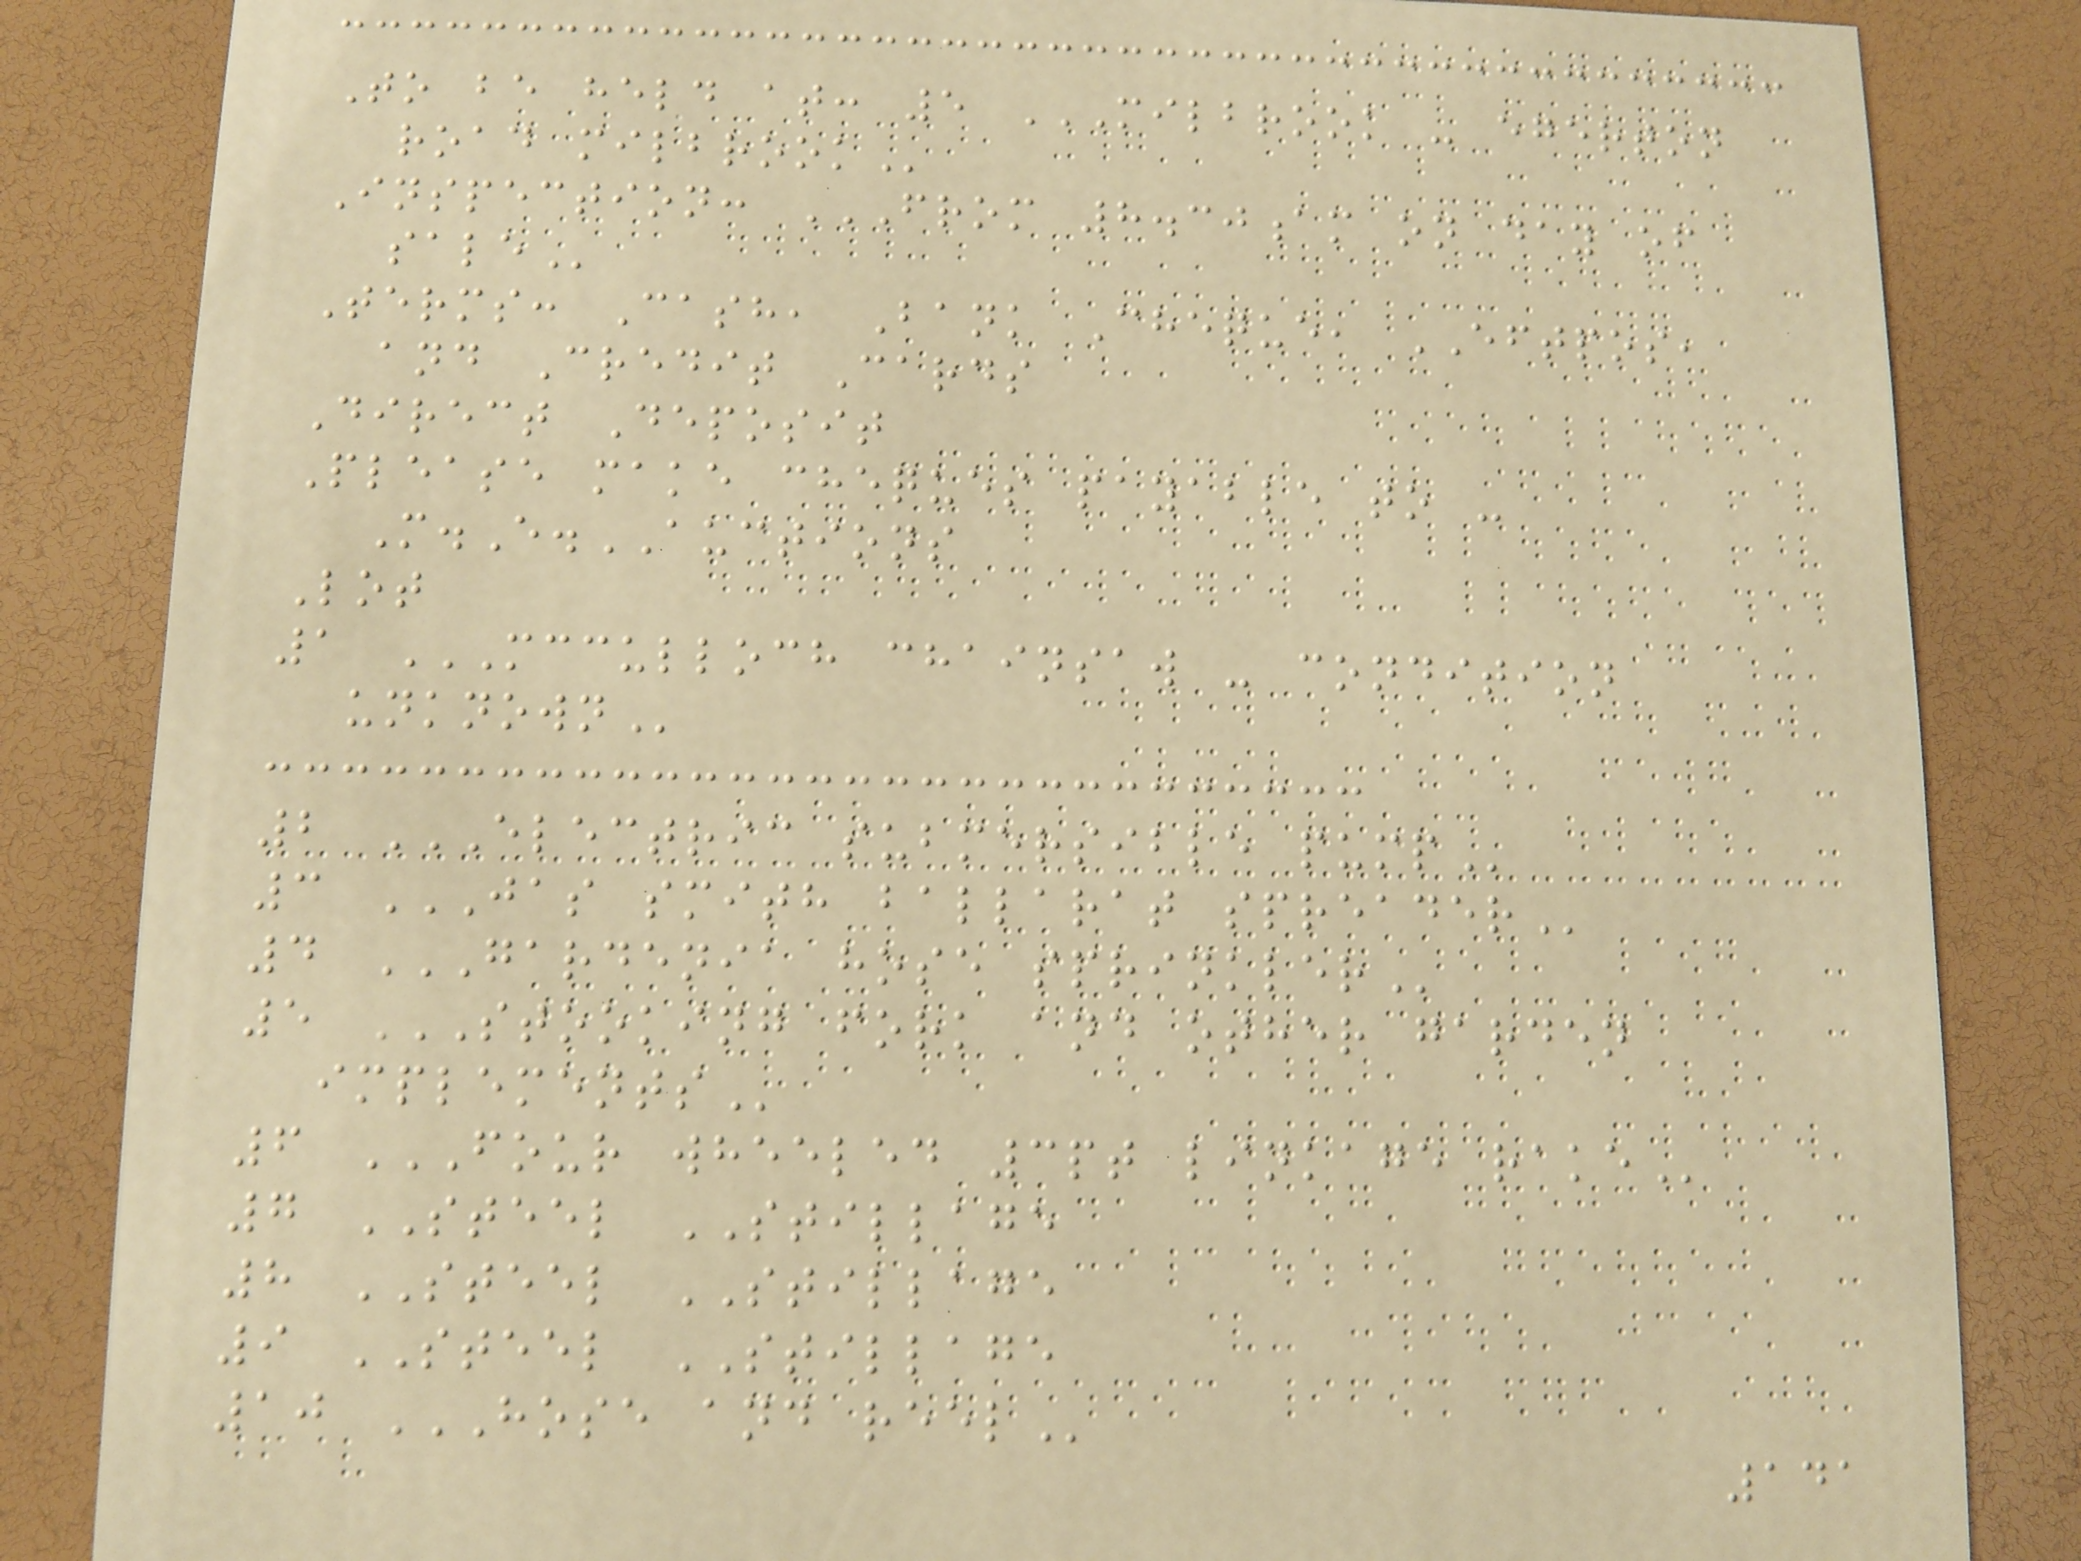To be held at: 5 MILBROOK - EGERTON
ROAD MILBROOK
Inspection: FROM 8.30AM ON DAY OF
SALE
Terms: Cash, Bank Cheque, EFTPOS,
and Credit Cards
Direct Deposit
Please make cheques payable to -
M.E.AUCTIONS
Lot
1 MCCULLOCH CHAINSAW - CONDITION
UNKNOWN
2 ELECTRIC SUBMERSIBLE PUMP
3 JAS SMITH BALLARAT SPREADER
4 GARDENIA HOSE SPRINKLER
5 STOOKING FORK AND OTHER GARDEN
IMPLEMENTS
6 FOUR WHEELED 3PT LINKAGE RAKE
7 STEEL STILLAGE
8 STEEL STILLAGE
9 STEEL STILLAGE
10 HOSE AND REEL
141
